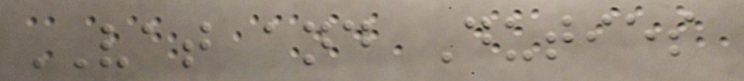VAT and Duties
